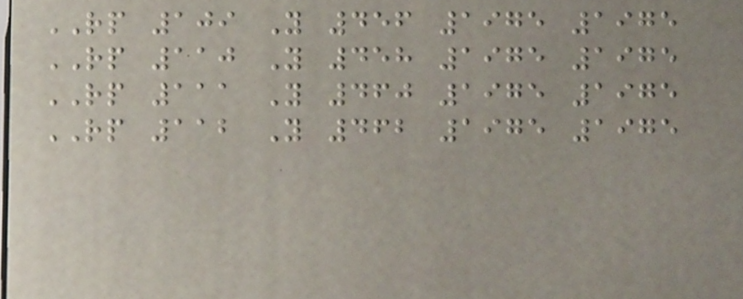RP 109 Y 456 1975 1975
RP 110 Y 458 1975 1975
RP 111 Y 460 1975 1975
RP 112 Y 462 1975 1975
